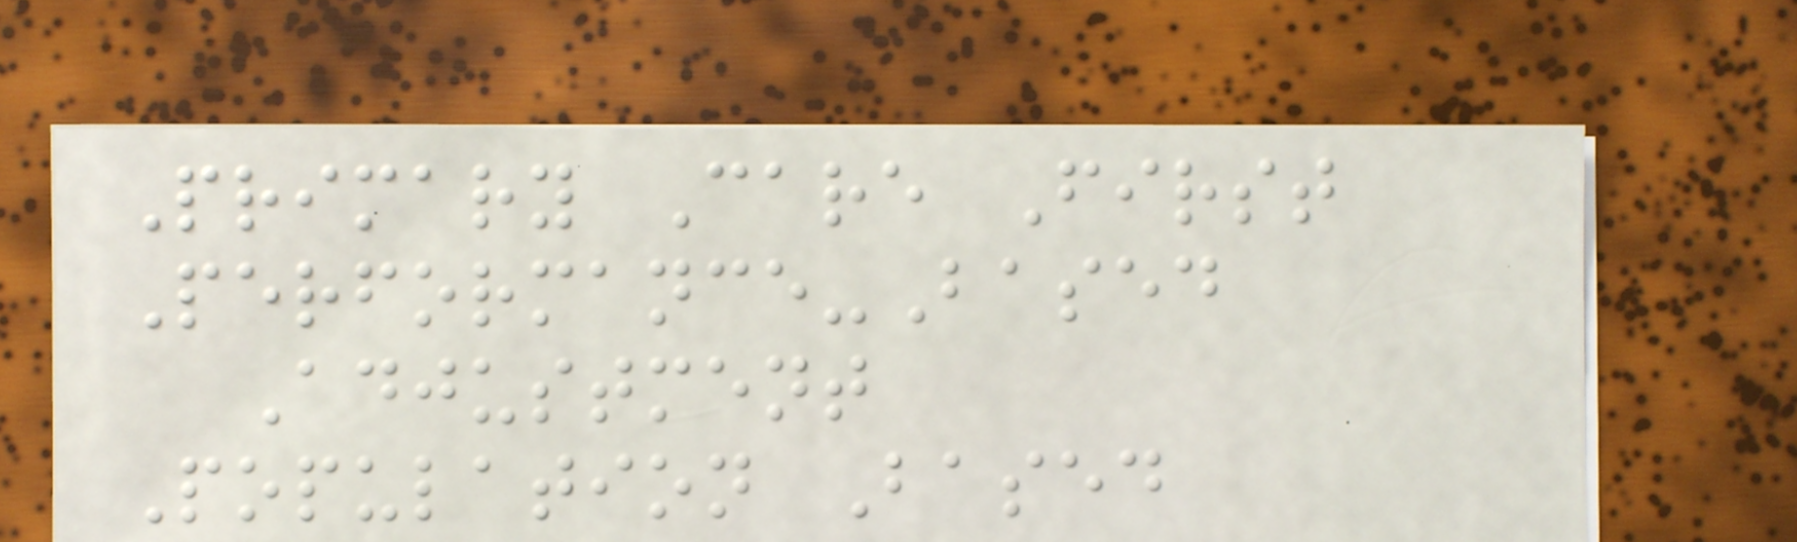Primary Care First
Performance-Based
Adjustment
Population Based
